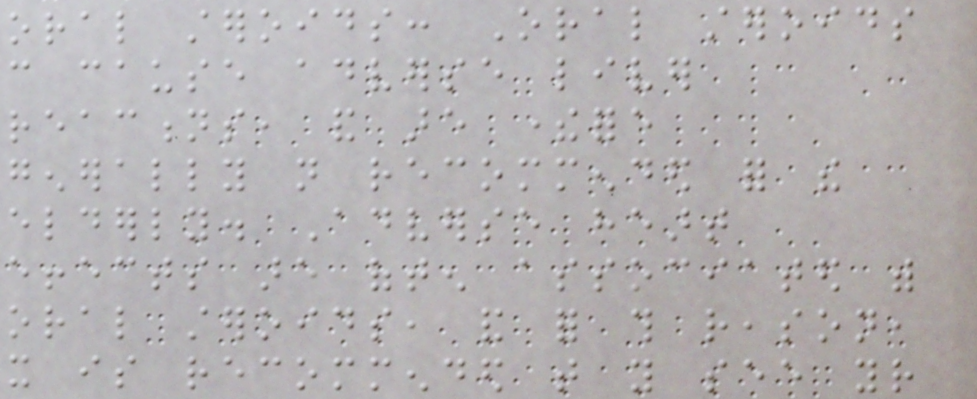oral steroids: Oral steroids
can cause adverse liver
reactions, and are therefore
generally not recommended for the
elderly. Adverse heart
effects are often associated with
oral steroids, and for this reason,
it is recommended that you see your
